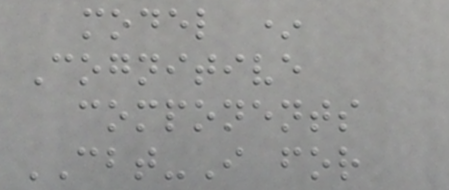model *
Cognitive
components
CBT-I for
